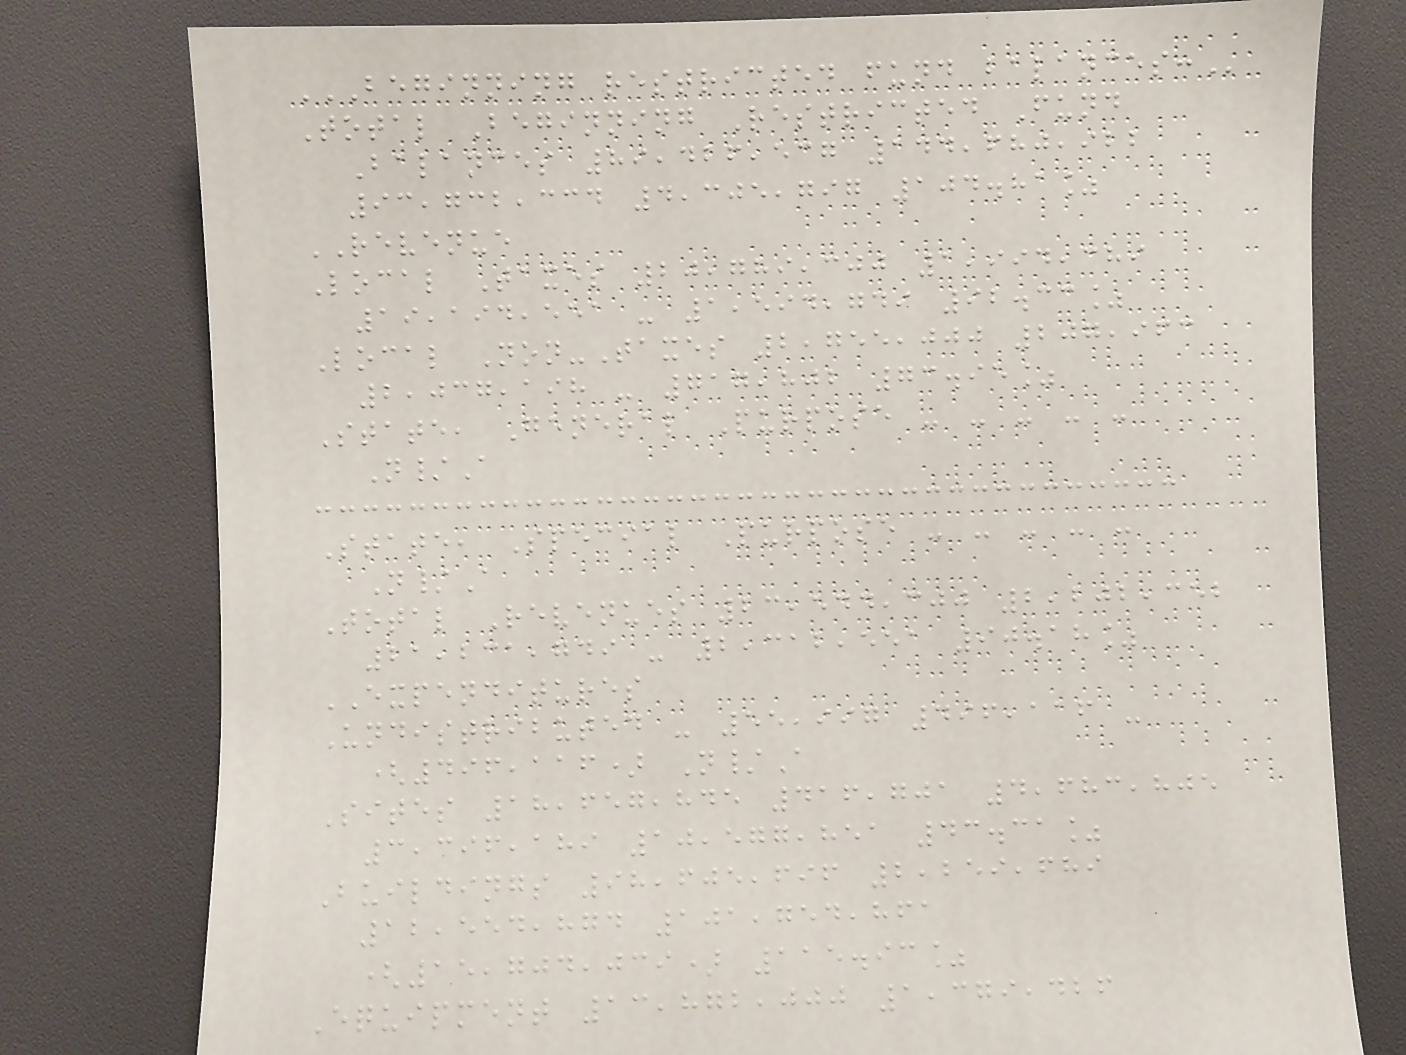BEGINNING RESTRICTED FUND BALANCES:
Total Beginning Restricted Fund
Balances 89,426,537 144,680,922
93,732,334 4,305,797 104.81%
REVENUE
Local Taxes 20,789,300 1,994,389
19,194,551 - 1,594,749 92.33%
Local Non-Taxes 2,755,000 207,963
2,037,198 - 717,802 73.95%
State, General Purpose - - - - -
N/A
State, Special Purpose - - - - -
N/A
Total Revenues 23,544,300 2,202,352
21,231,749 - 2,312,551 90.18%
EXPENDITURES
Undistributed - 55,997 496,116 -
(496,116) N/A
Sites 18,657,845 416,701 4,683,805
3,396,189 10,577,851 43.31%
Buildings 98,605,696 2,259,689
12,554,874 101,754,861
(15,704,039) 115.93%
Equipment 13,872,000 1,379,426
